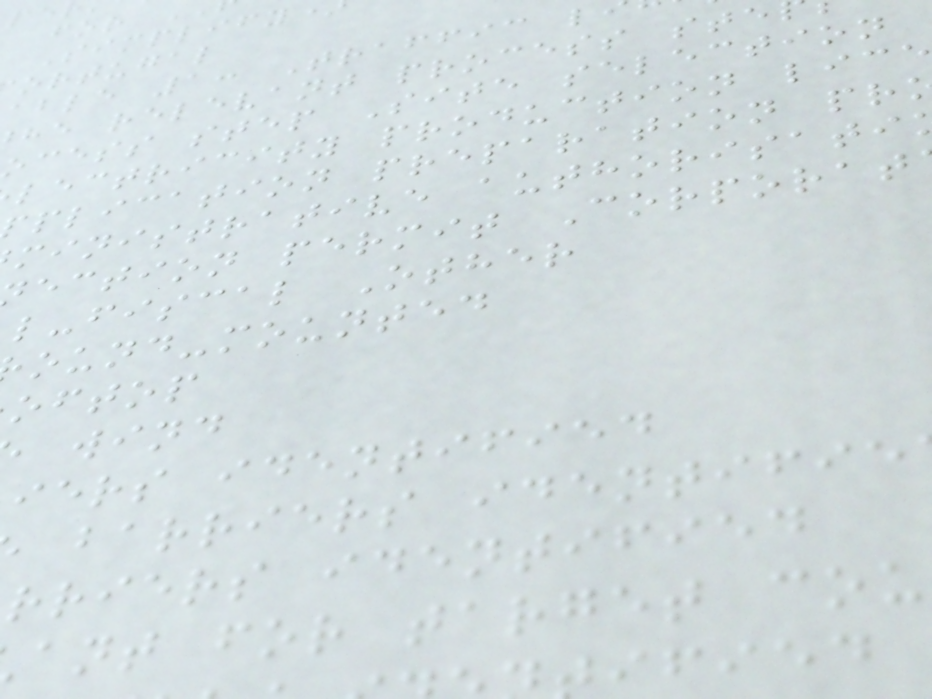Simplify
ortugal
able 1: Traffic l
he relevant process ste
ocess step Site selection
lectricity production lice
plication preparation pr
ministrative authorisati
ection permit Corporat
l-fiscal Other
ound-mounted
oftop
wind
iers identified
barriers identifie
rriers identified
ant for target cou
